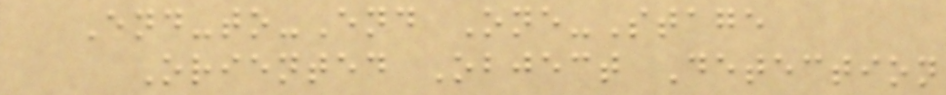End-to-End One-Stage
Oriented Object Detection
